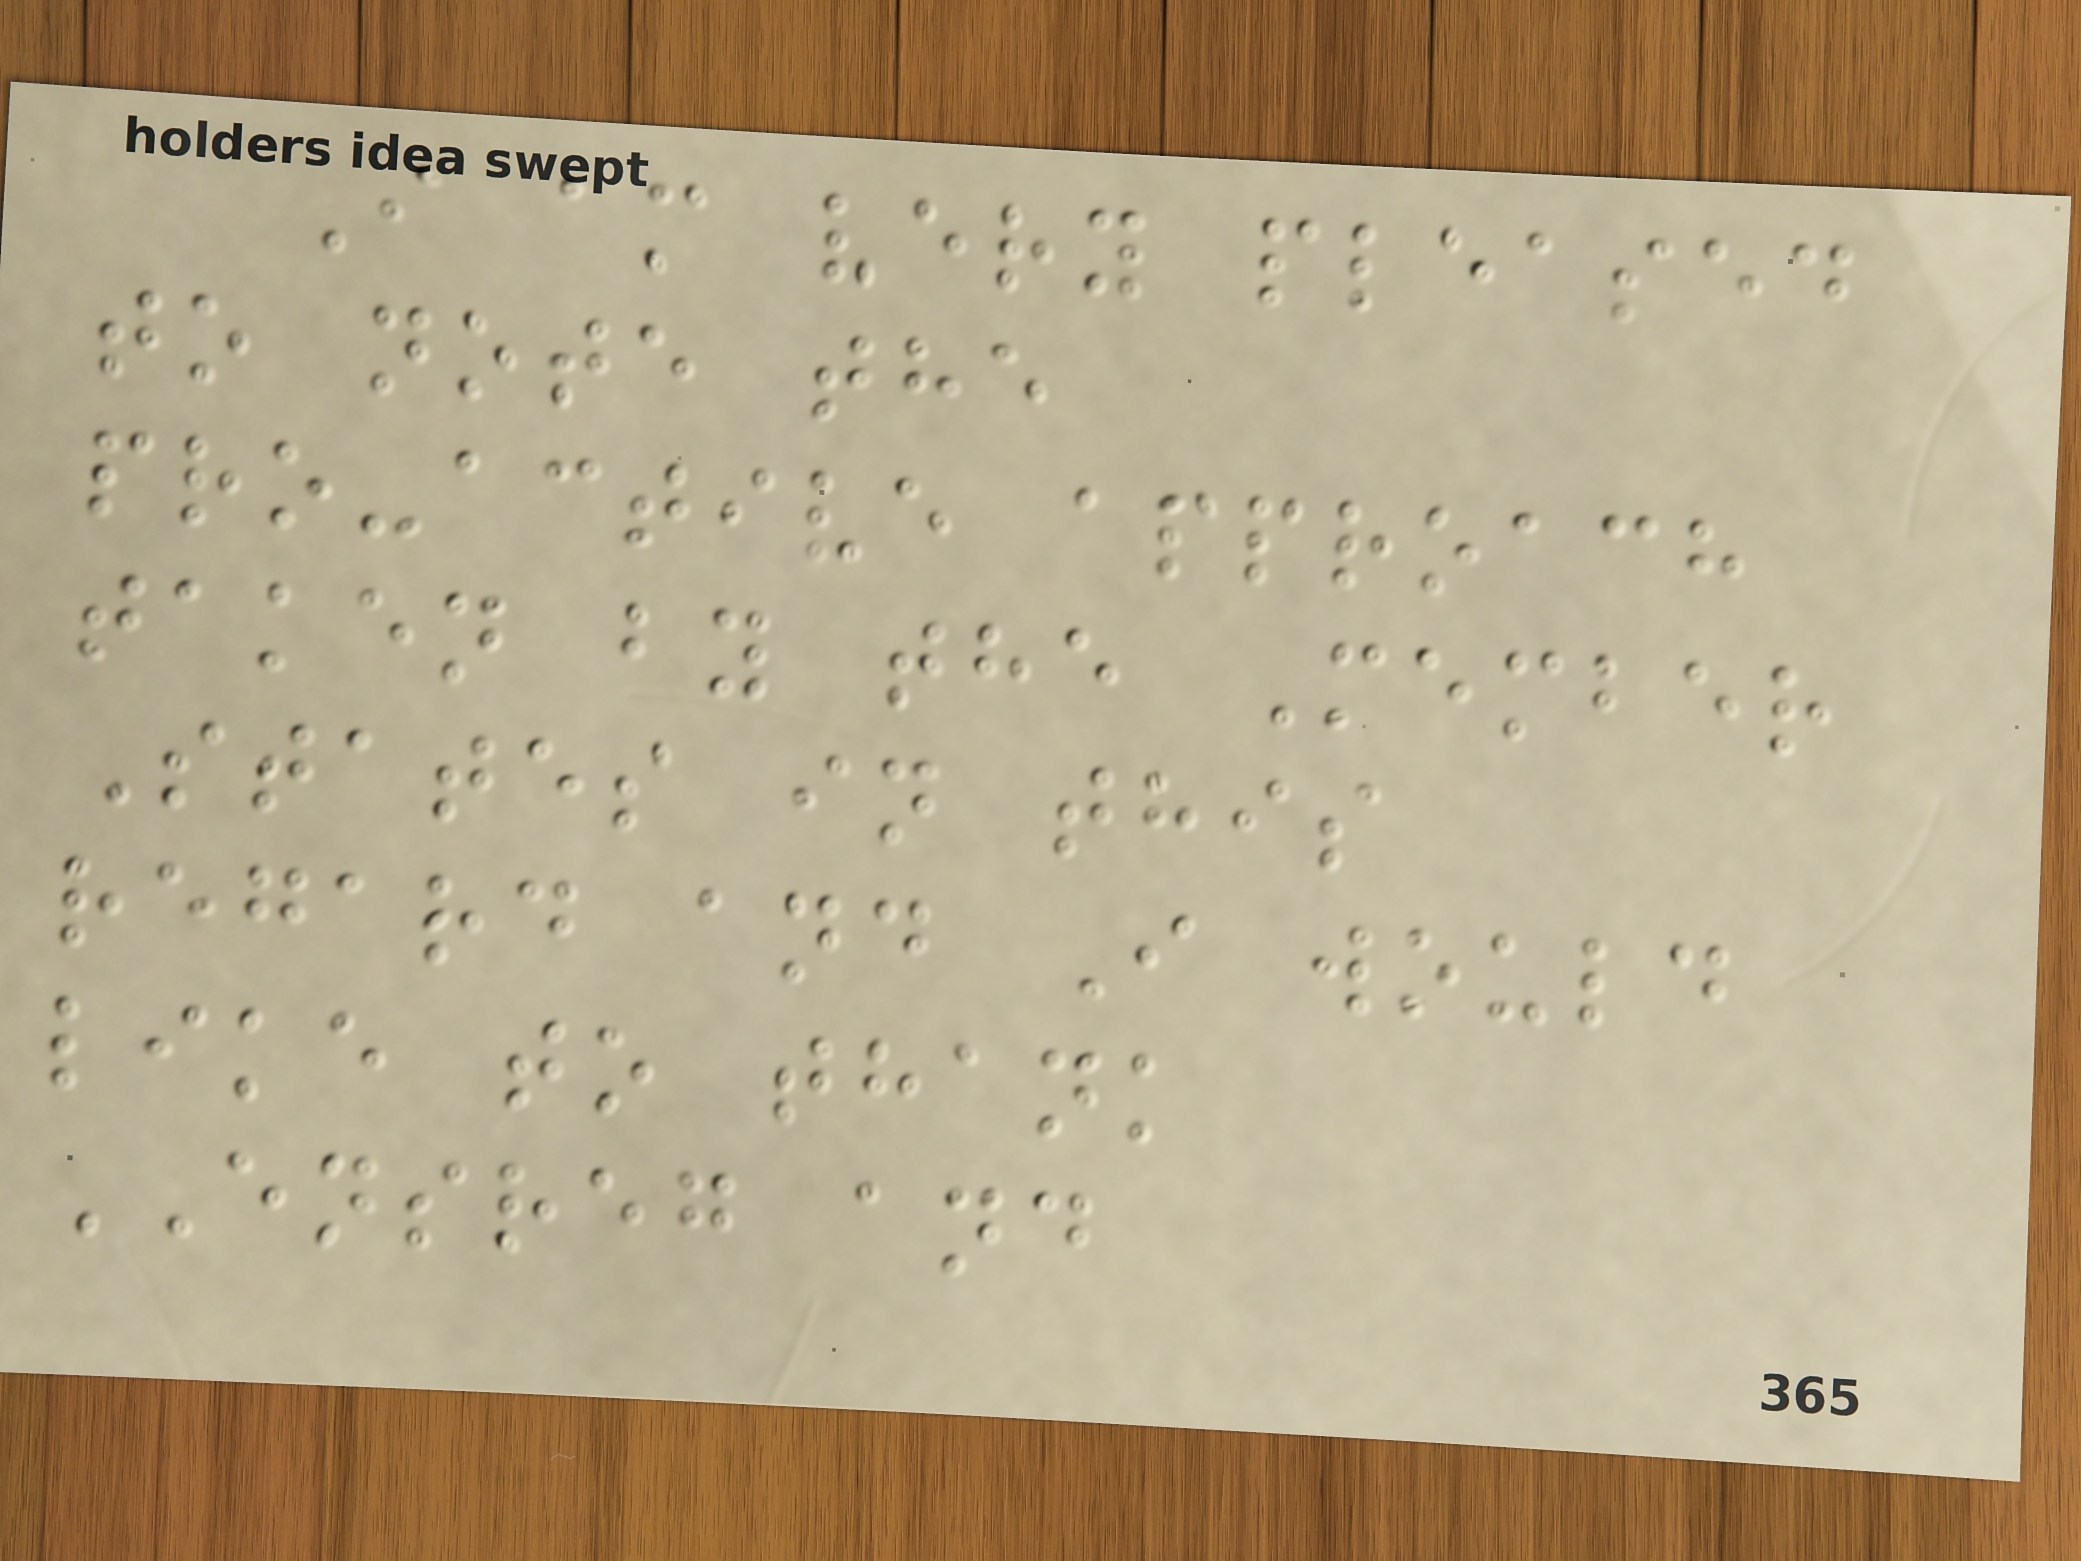I am very pleased
to note the
pro-active approach
taken by the Member
States in this
regard and I would
like to thank
ENSREG and
